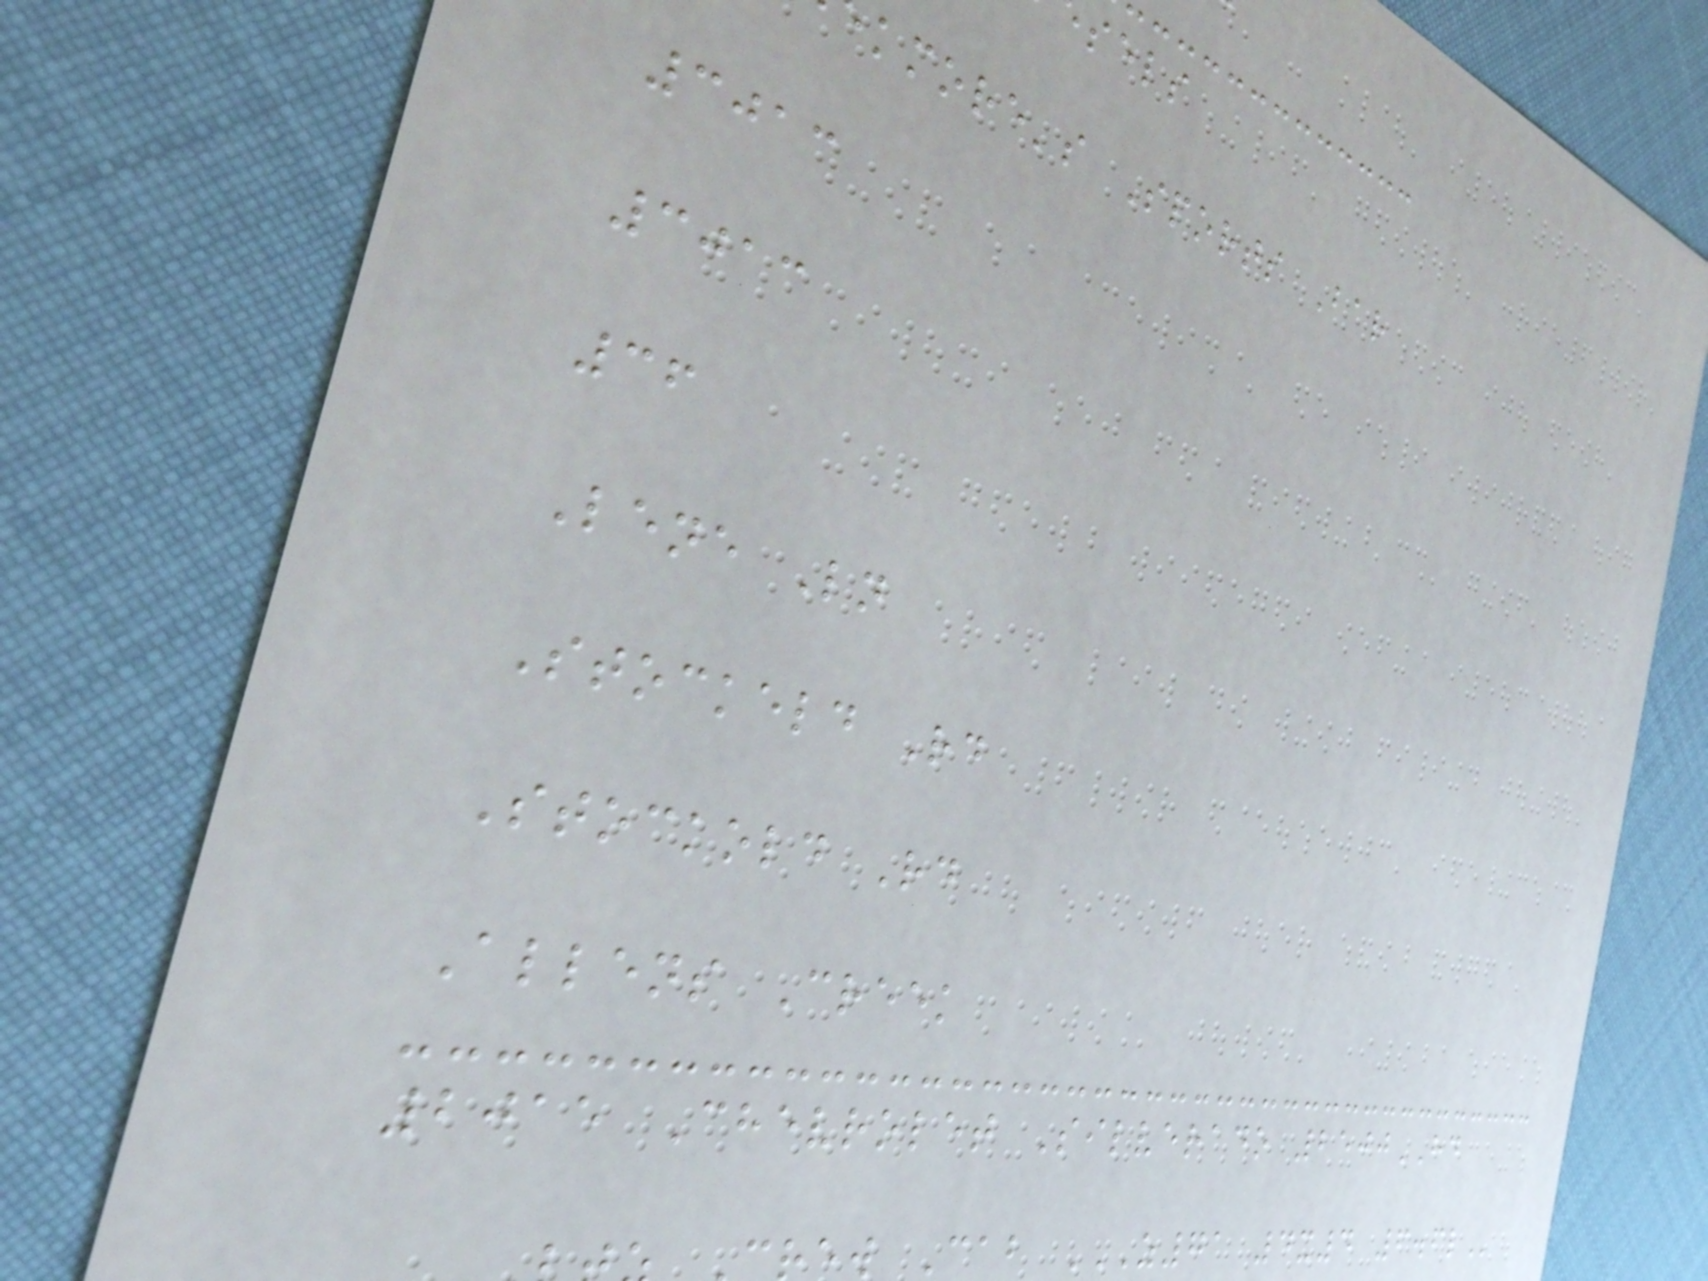sels
kmore's Sports Bar
3013
3013
36
Lene Ln
Stockeld Rd
Stockold Rd
Allens Creek
2015 Chevrolet Silverado 2500HD
ew Cab Z71 4X4 6.6L
